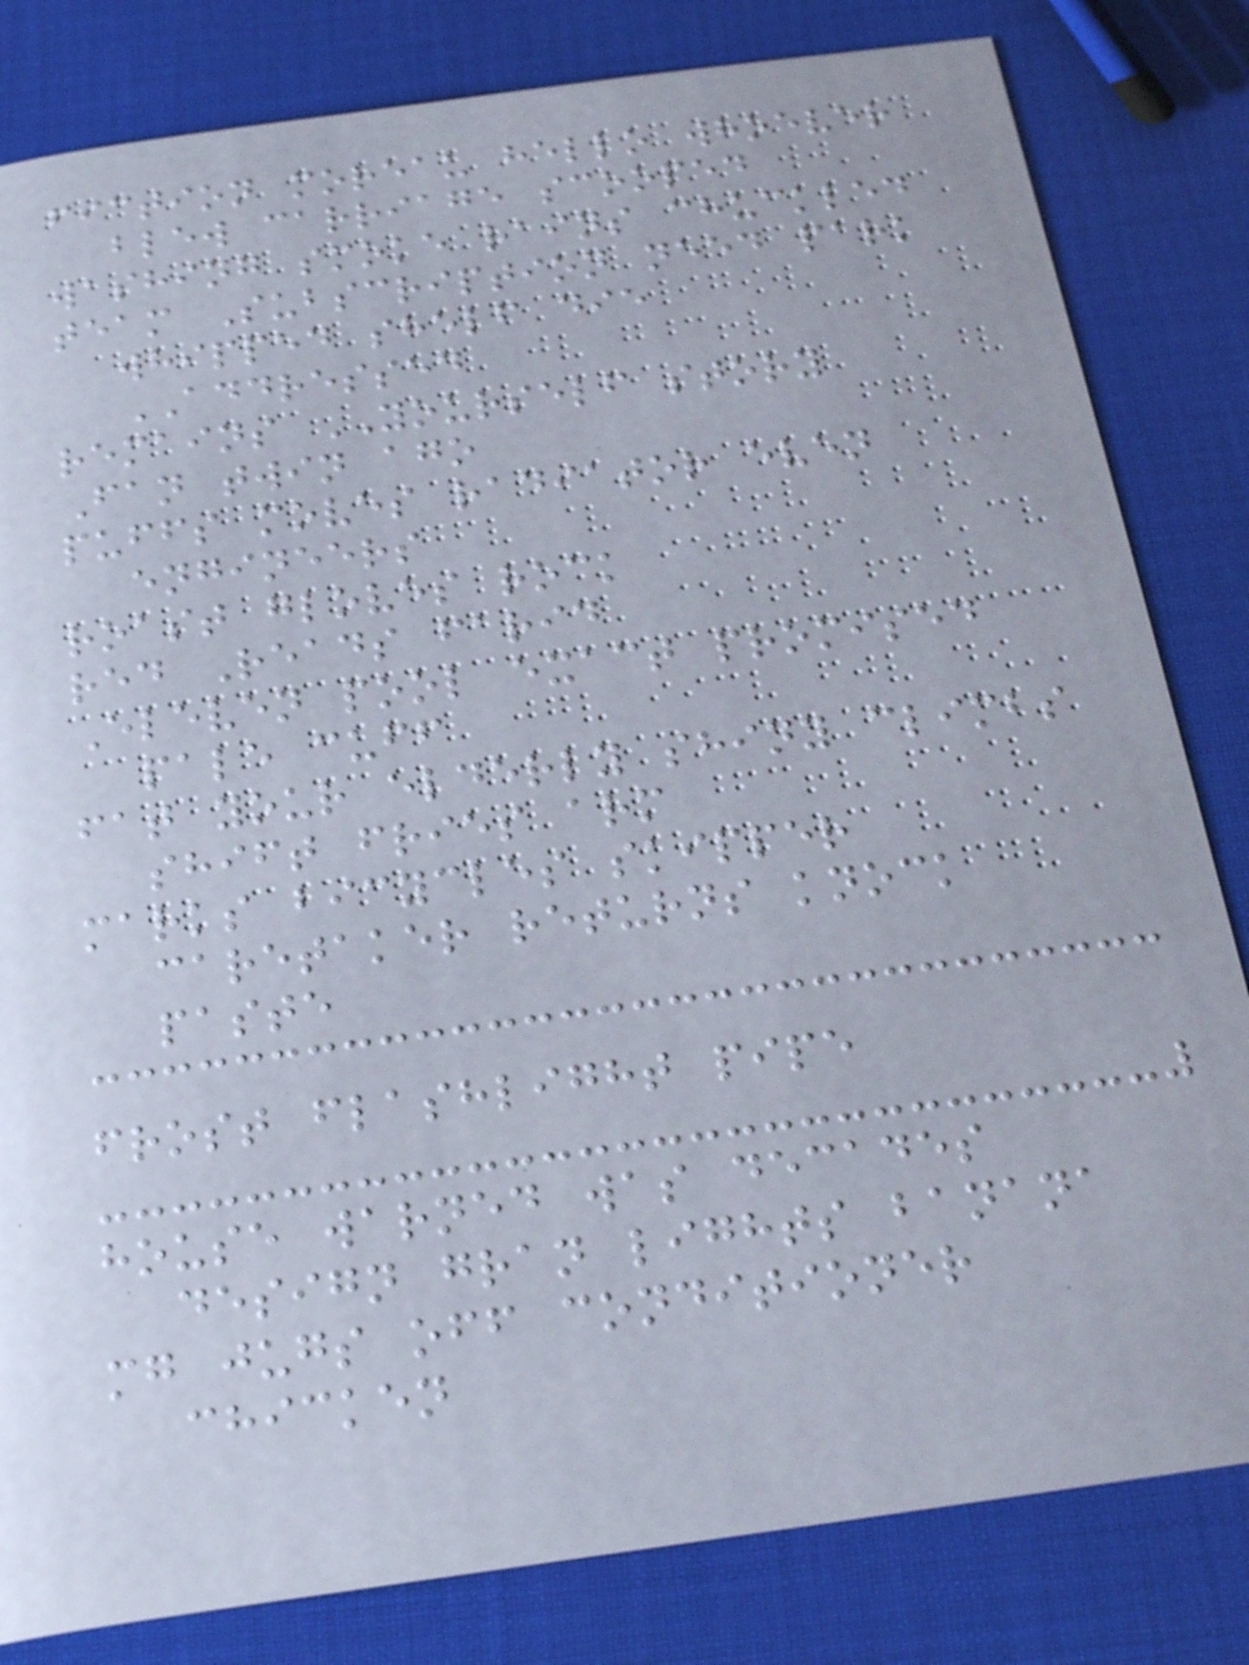fiction moreau hello whoever
blew carriage scooped
washing smoke rains chuckled
team Subscription need park
whipped shelf die
ADDRESSED
remains YOURSELF story
Fan twin ago
puffs moves radiator even
engineers
roast gloves rock
red Reads farid
Eleven pool exact promised
pale cuff
fat your elderly shiny climbs
shift fries arm
marks bicycles skipper
caretaker returns knock
paste
frost flashlight pipe
house warned was decades
design gran lights banana
mg jugs off conditioner
chicken
